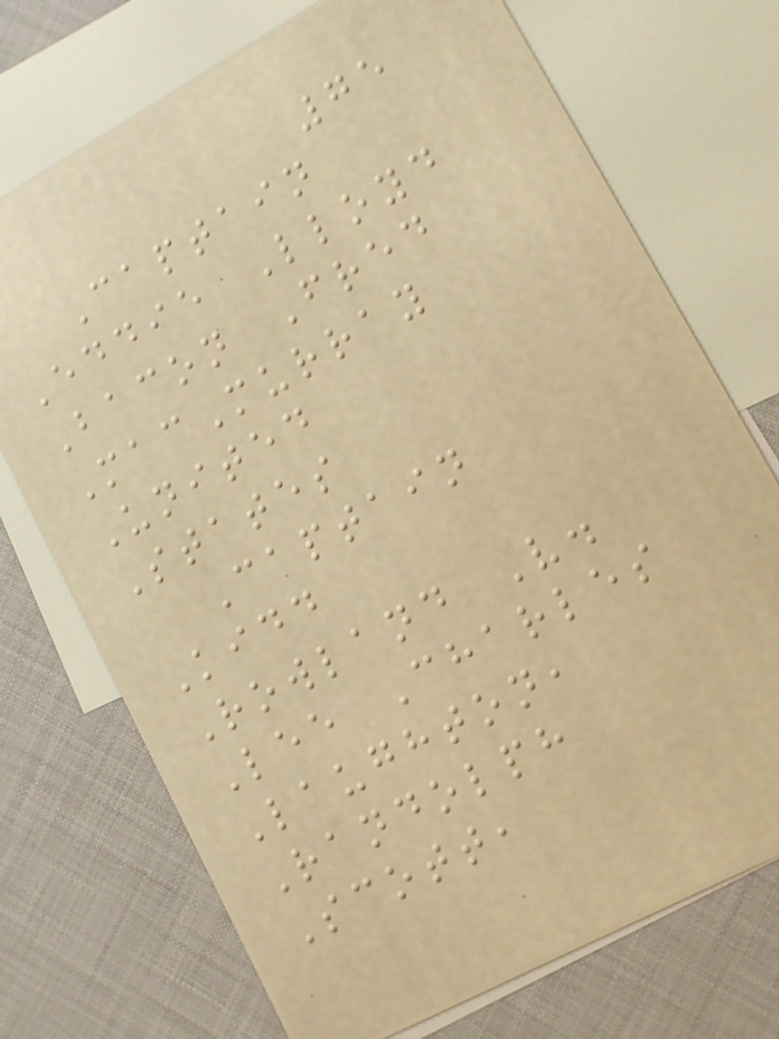75
Captain
Eddie Lloyd
Bacon Fred
MacMurray
United
States
Captain
Kidd
Rowland V.
Lee Charles
Laughton,
Randolph
Scott,
